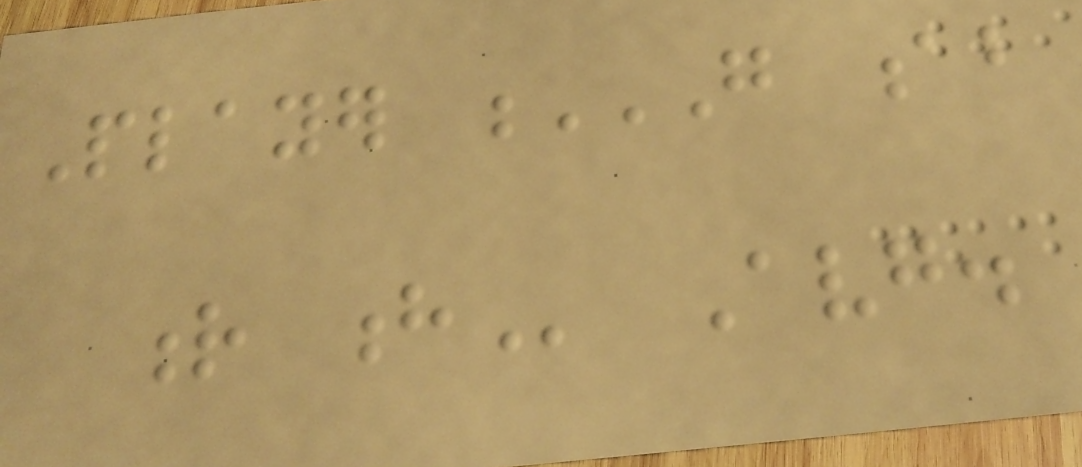Player G AB
R H Avg.
